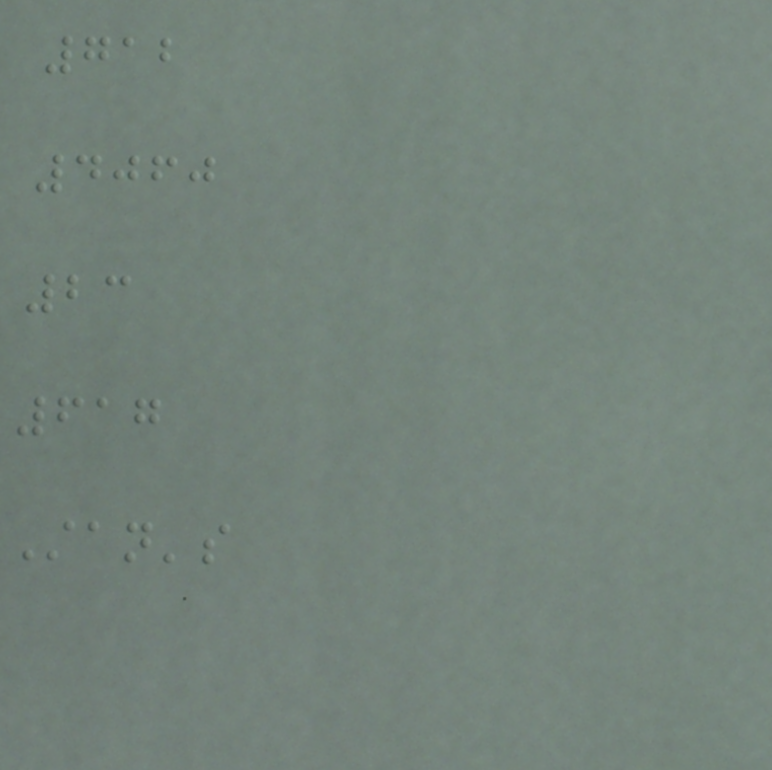712
4060
23
617
Stan's
